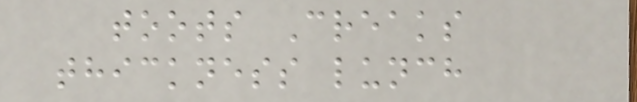toots Creaks
thickness lunch
